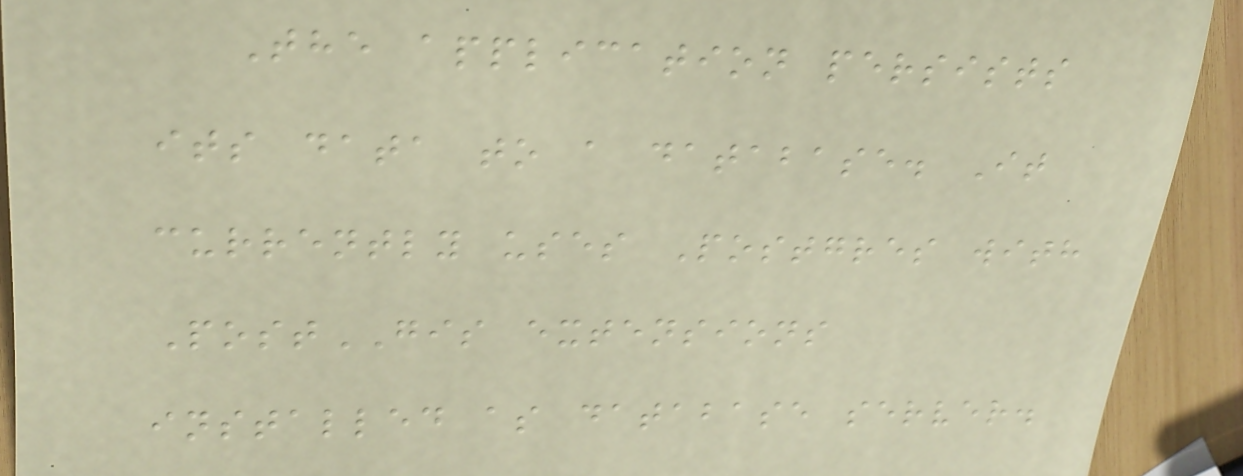The application persists
its data to a database. It
currently uses Postgres with
PostGIS extensions
installed as database server.
